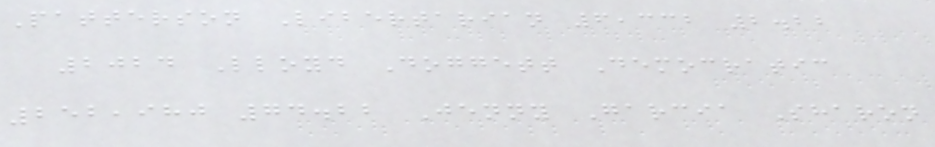Patterson Libertarian 6,332 2.22
2024 Lloyd Doggett Democratic
252,980 74.22 Jenny Garcia Sharon
